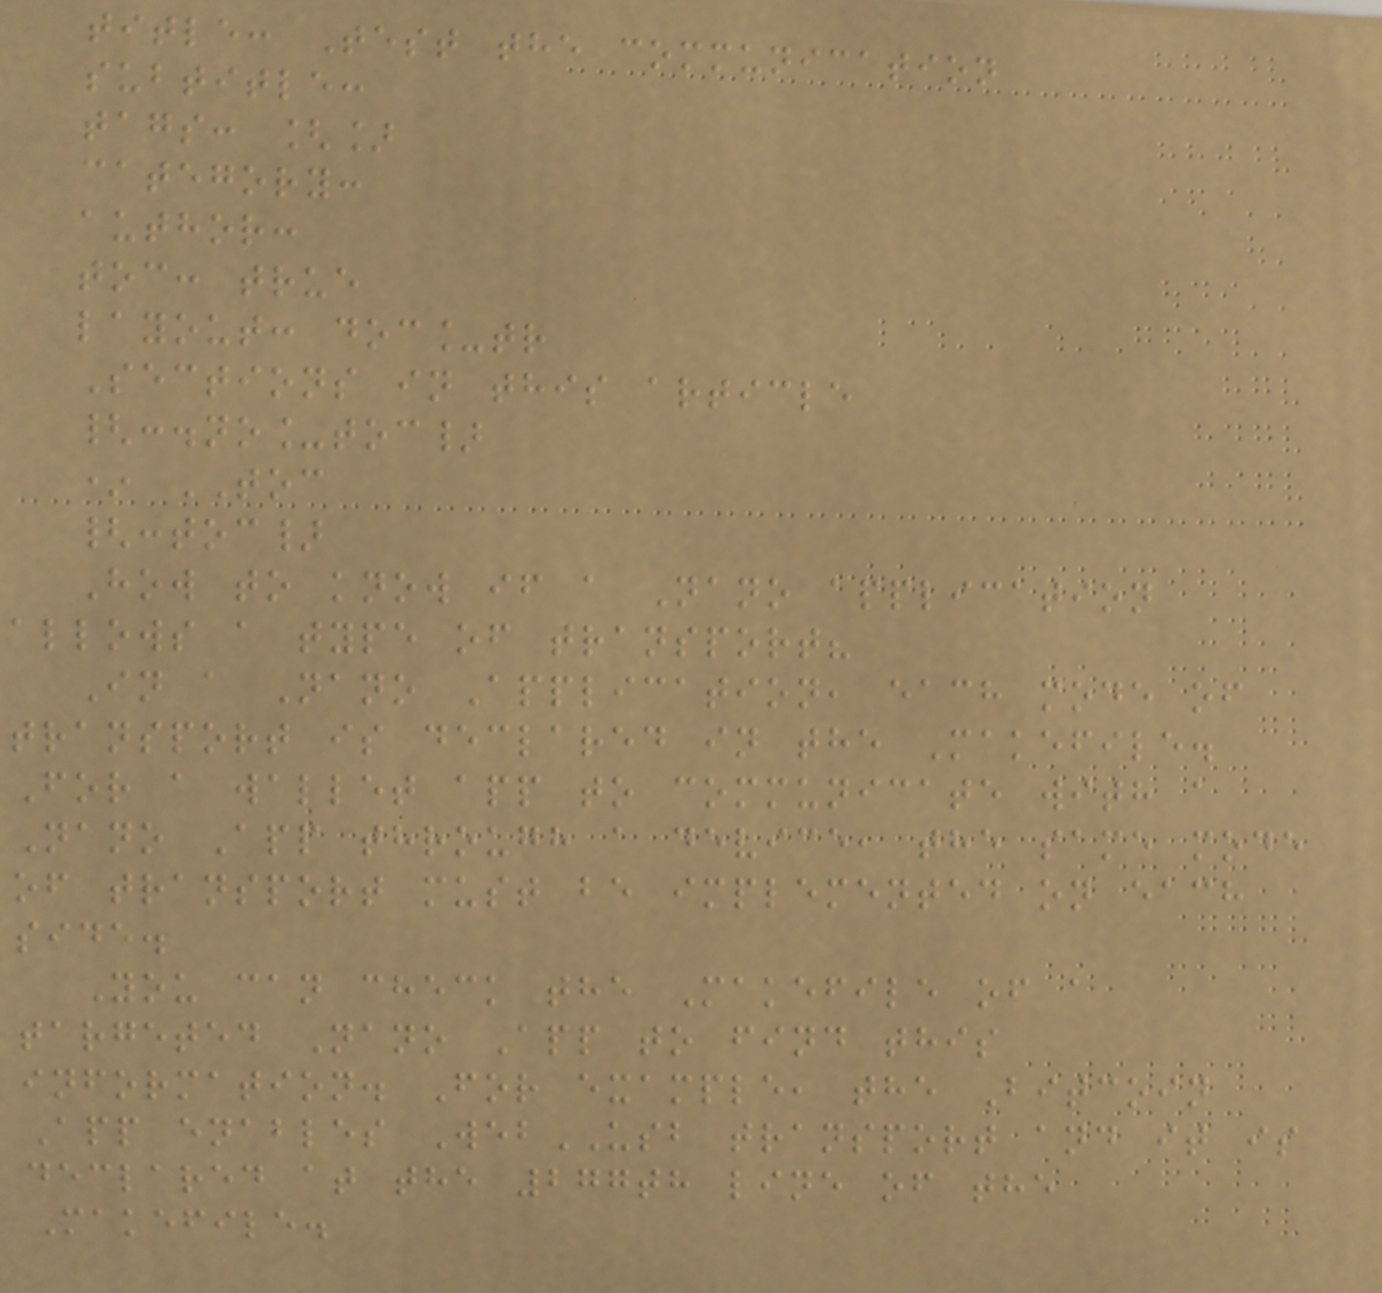title: Test the communication
subtitle:
tags: []
category:
author:
toc: true
layout: doc_tr
Sections in this article
{:.no_toc}
* TOC
{:toc}
How to know if a Nano application
allows a type of transport?
In a Nano Application, each mode of
transport is declared in the Makefile.
For a wallet app to communicate with a
Nano App through a device, the same mode
of transport must be implemented on each
side.
You can check the Makefile of a
targeted Nano App to find this
information. For example, the Bitcoin
App enables WebUSB transport and it is
declared at the 277th line of the
Makefile.
